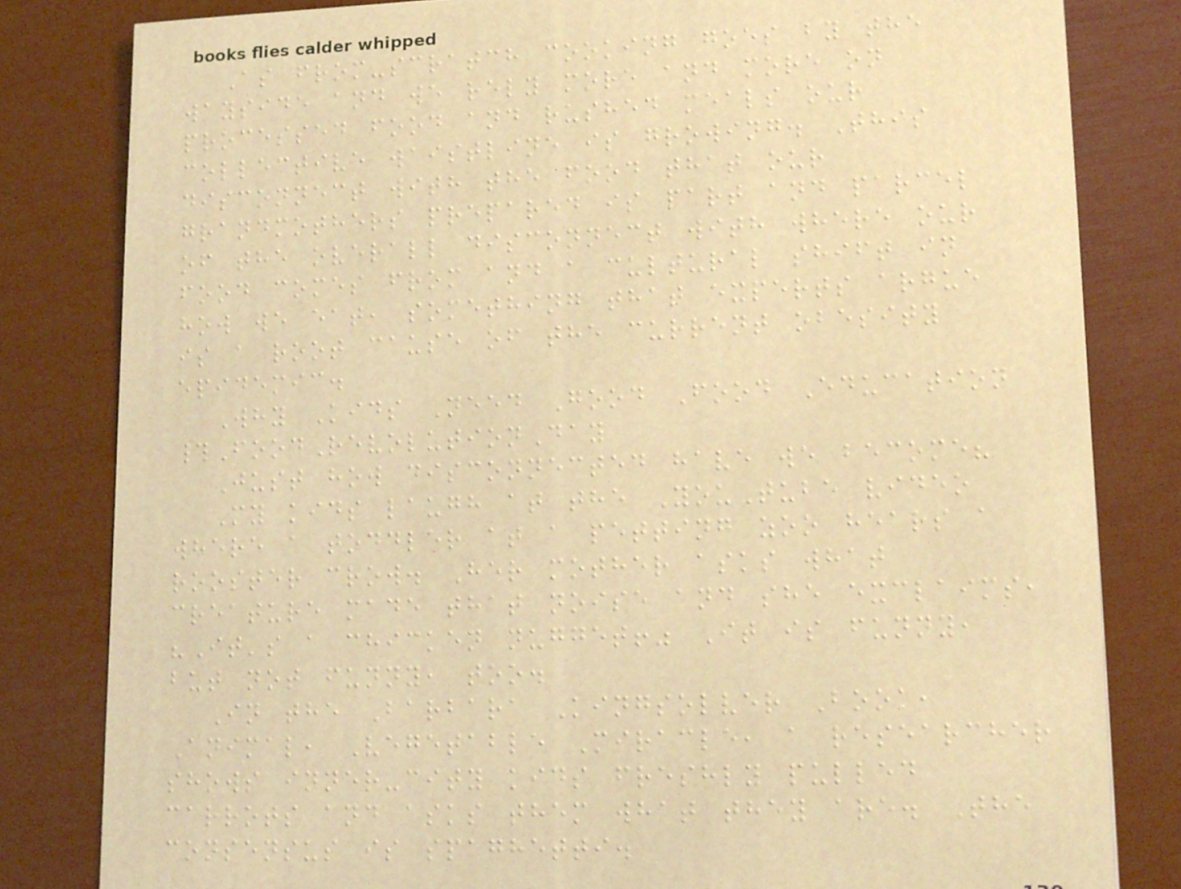As from-scratch cooking goes by the
wayside and we rely more and more on
processed food and rushed meals our
collective waistline is growing. This
disconnect with the food that our
grandmothers prepared is part and parcel
of the overall disconnect with where our
food comes from and a cultural shift in
how we eat, something that experts argue
is a root cause of the current obesity
epidemic.
Why Kids Need Good Food Education
#FoodRevolutionDay
Just how disconnected have we become?
My kids laugh at the YouTube video
where a toddler at a petting zoo hears a
rooster crow. Her mother asks what
creature made that noise and she exclaims,
"It's a chicken nugget!" It is funny,
but not funny, too.
In the Barbara Kingsolver Book,
Animal, Vegetable Miracle, a researcher
shows inner-city kids freshly pulled
carrots and asks them what they are. The
consensus is spaghetti.
